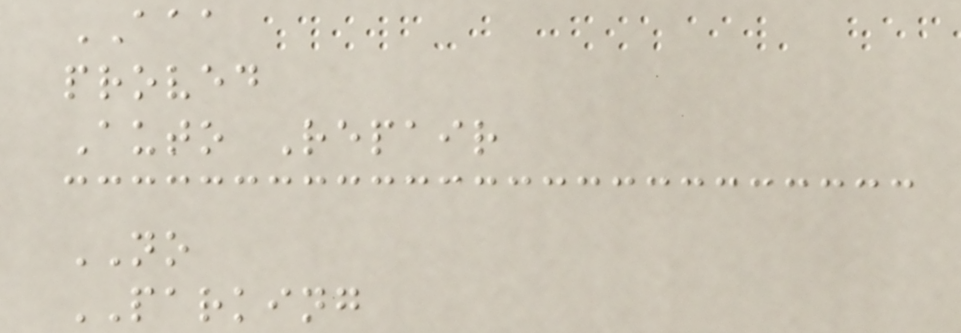AAA
proved
Auto Repair
NO
PARKING
